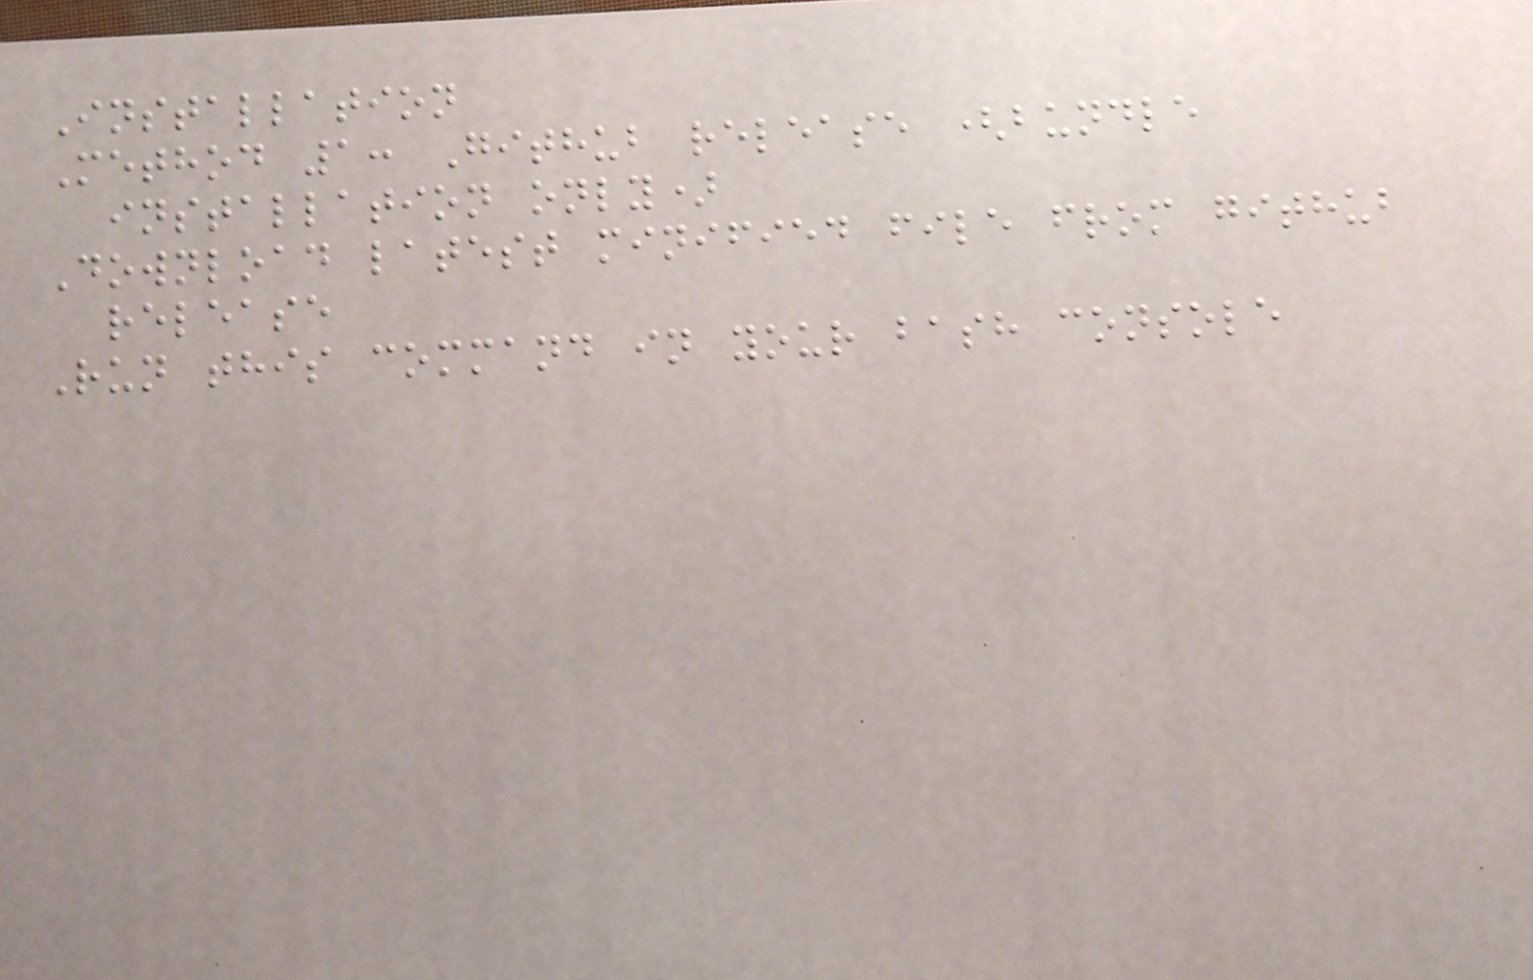Installation
Method 1: Github release (bundle
installation only)
Download latest minified file from github
release
Run this command in your bash console
